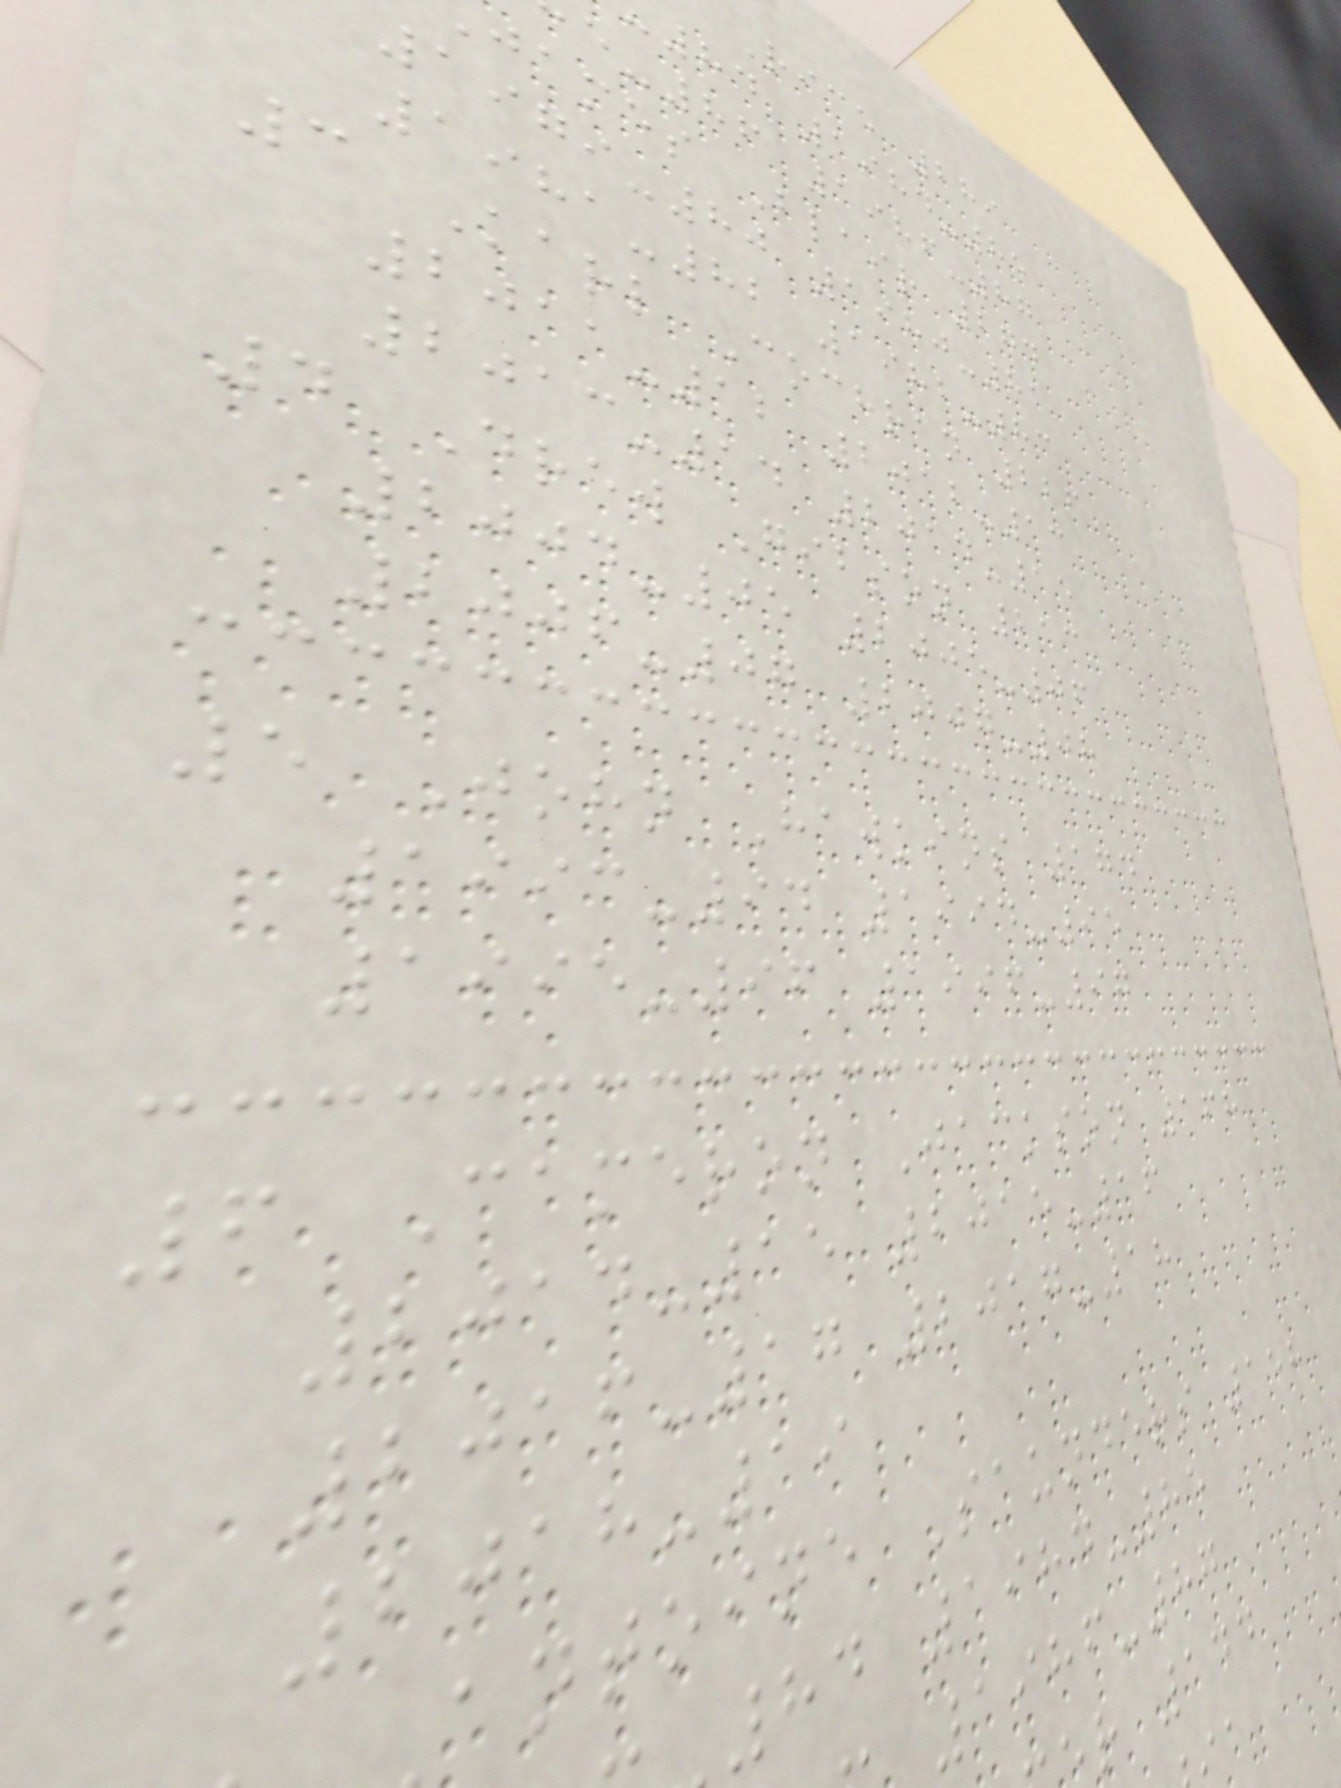Rice 289
84 1984-85
-86 1986-87
james Blair 274
1979-80 1980-81
1981-82 1982-83
3 Karl Cochran 226
2011-12 2012-13
2013-14 2014-15
4 Drew Gibson 213
2004-05 2005-06
2006-07 2007-08
5 John Hawkins 174
1993-94 1994-95
1995-96 1996-97
6 Cameron Jackson 168
2014-15 2015-16
2016-17 2017-18
2018-19
antoine Saunders 158
84 1984-85
1986-87
r 144
